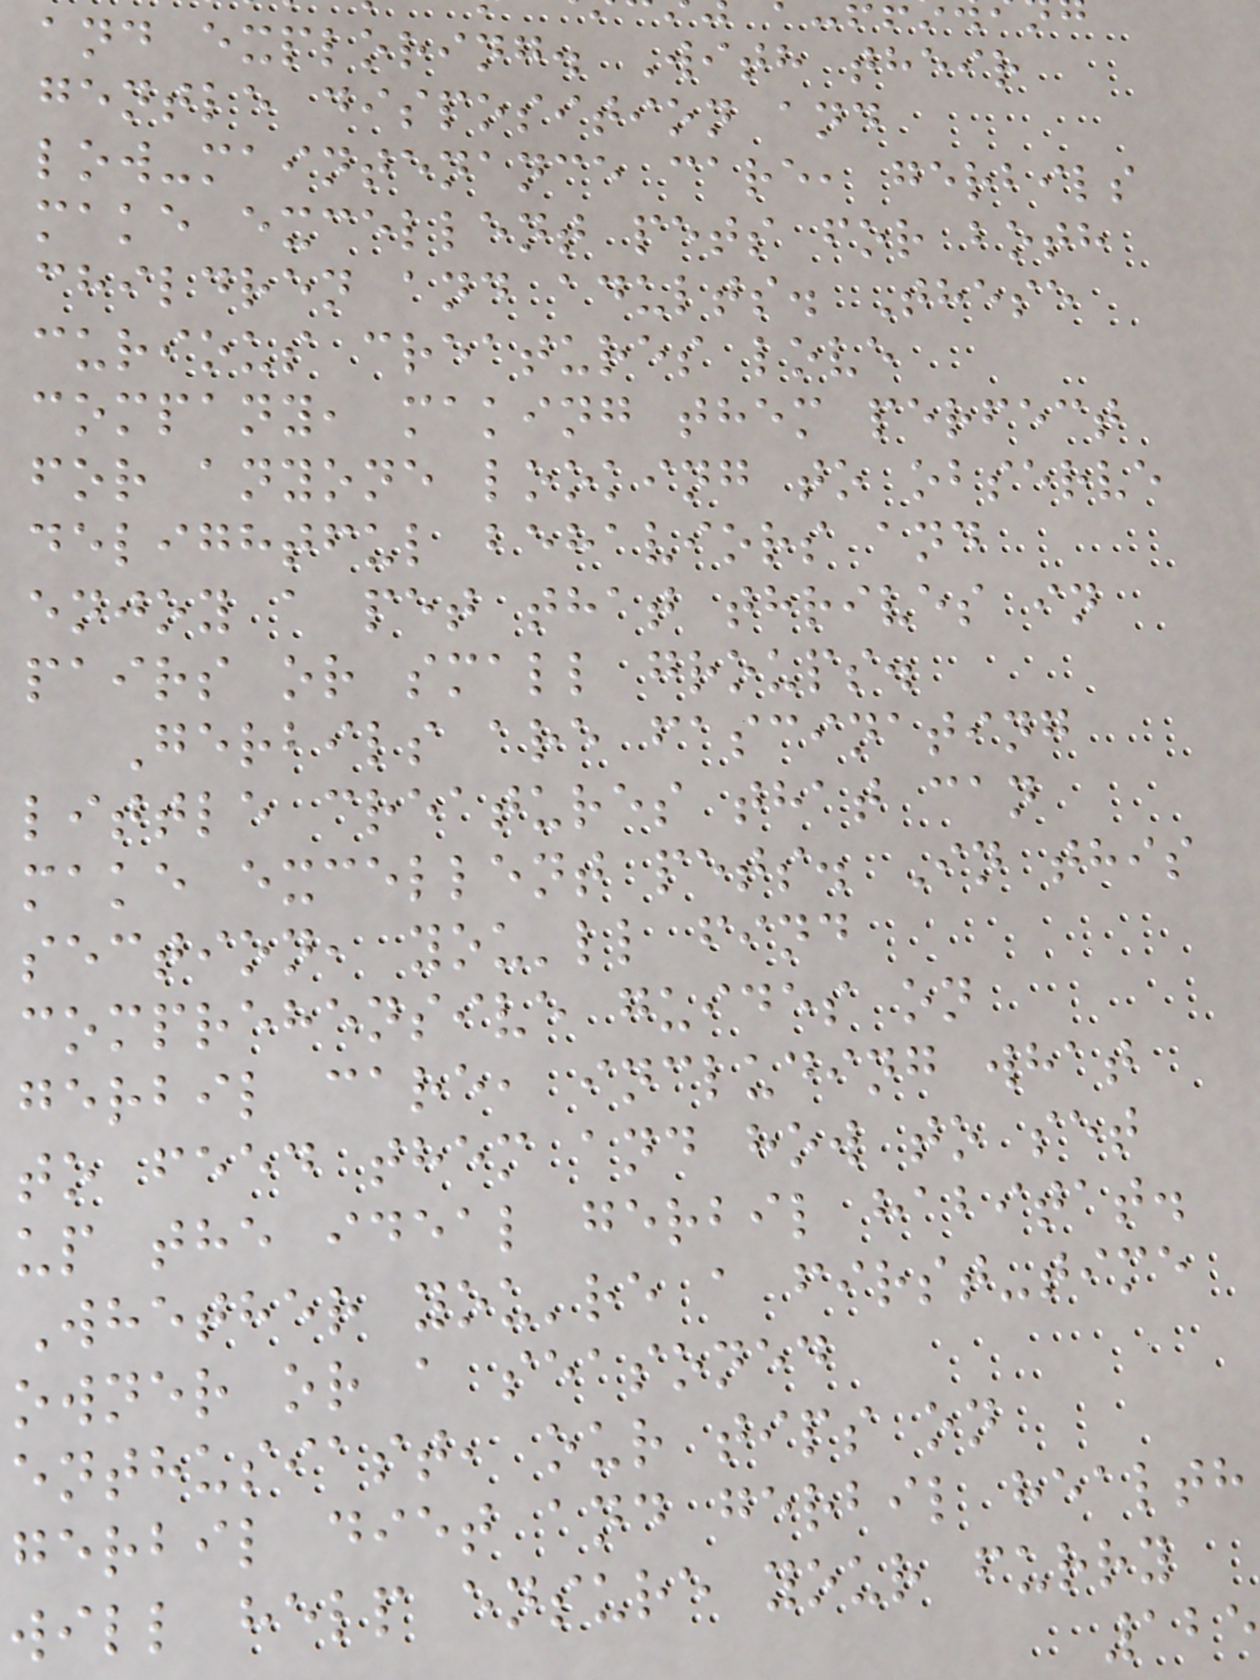and exploring. With their
gentle disposition and
low-maintenance care, gerbils
make excellent pets for both
children and adults. These
curious creatures love
company, making them perfect
for anyone looking to observe
delightful behaviors and
enjoy a pet that thrives in
pairs or small groups.
Gerbils are fascinating
little creatures that can
make excellent pets. In this
section, you'll find
comprehensive guides on
gerbil care, including what
to feed them and how to set
up the ideal gerbil habitat.
Whether you're a first-time
owner or a seasoned
enthusiast, our tips on
gerbil diet and gerbil health
will help ensure your furry
125
